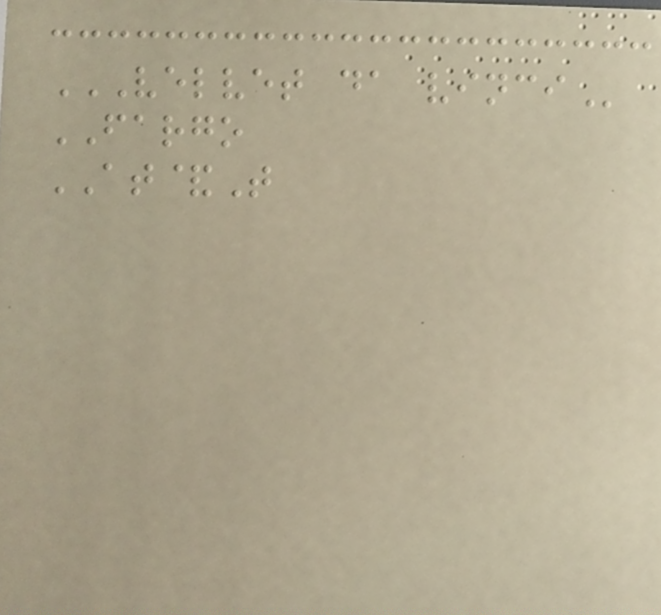VELVET DA VINCI
FARGO
AT&T
